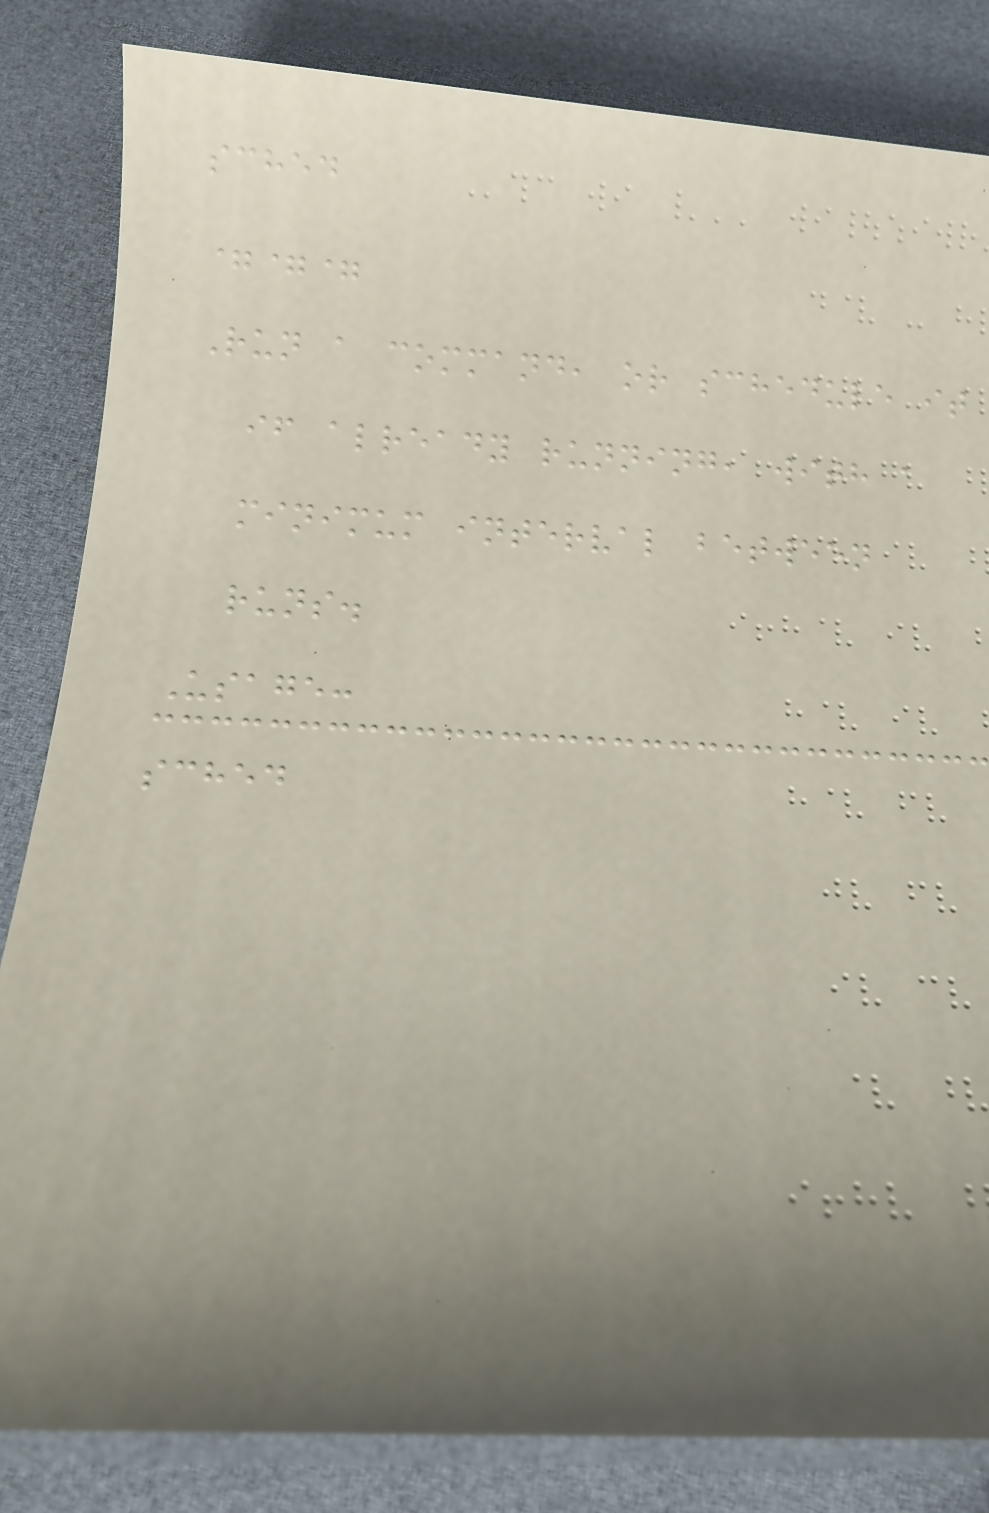sched
===
Run a command, or schedule it
if already running, with a
minimum interval between
runs.
Usage:
sched
